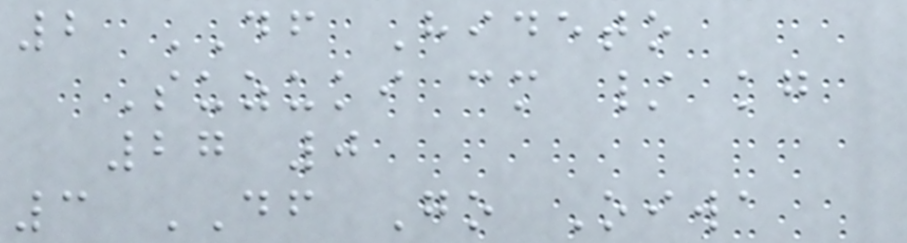2 DF Hideto
Suzuki cm / kg
27 0
3 DF Go Oiwa
